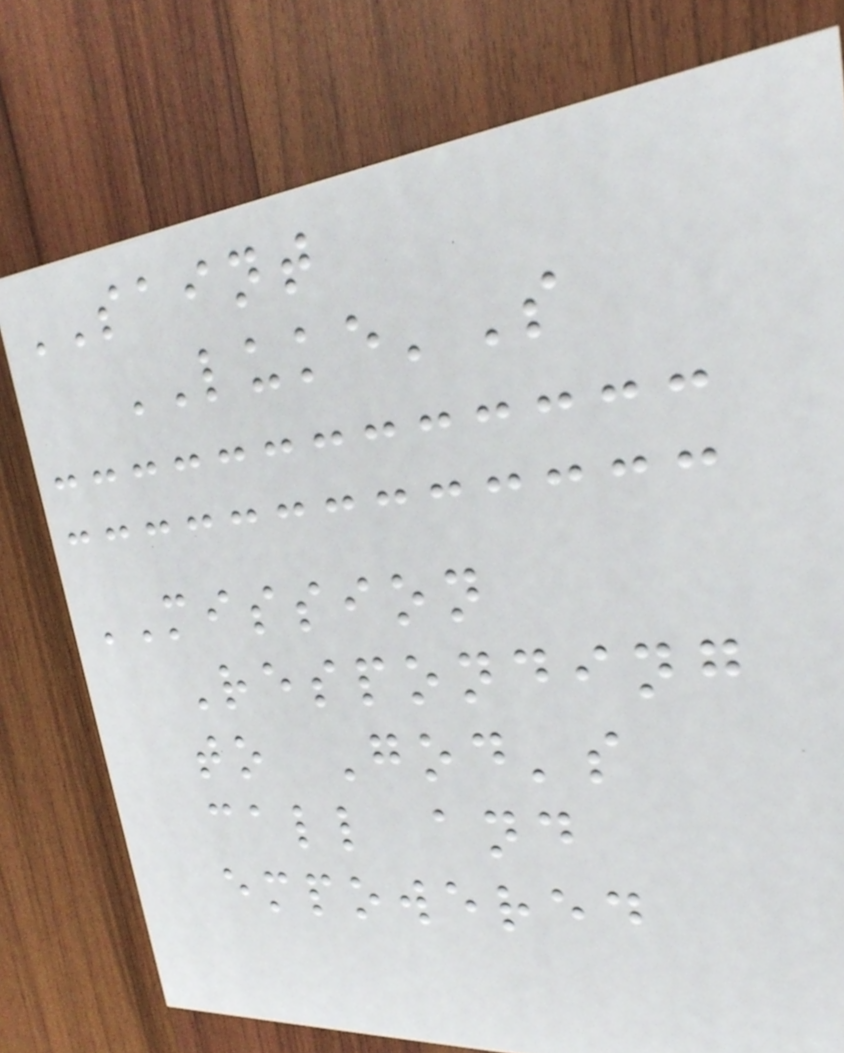SAINT
LUKE'S
MISSION
Responding
to God's
call and
empowered
